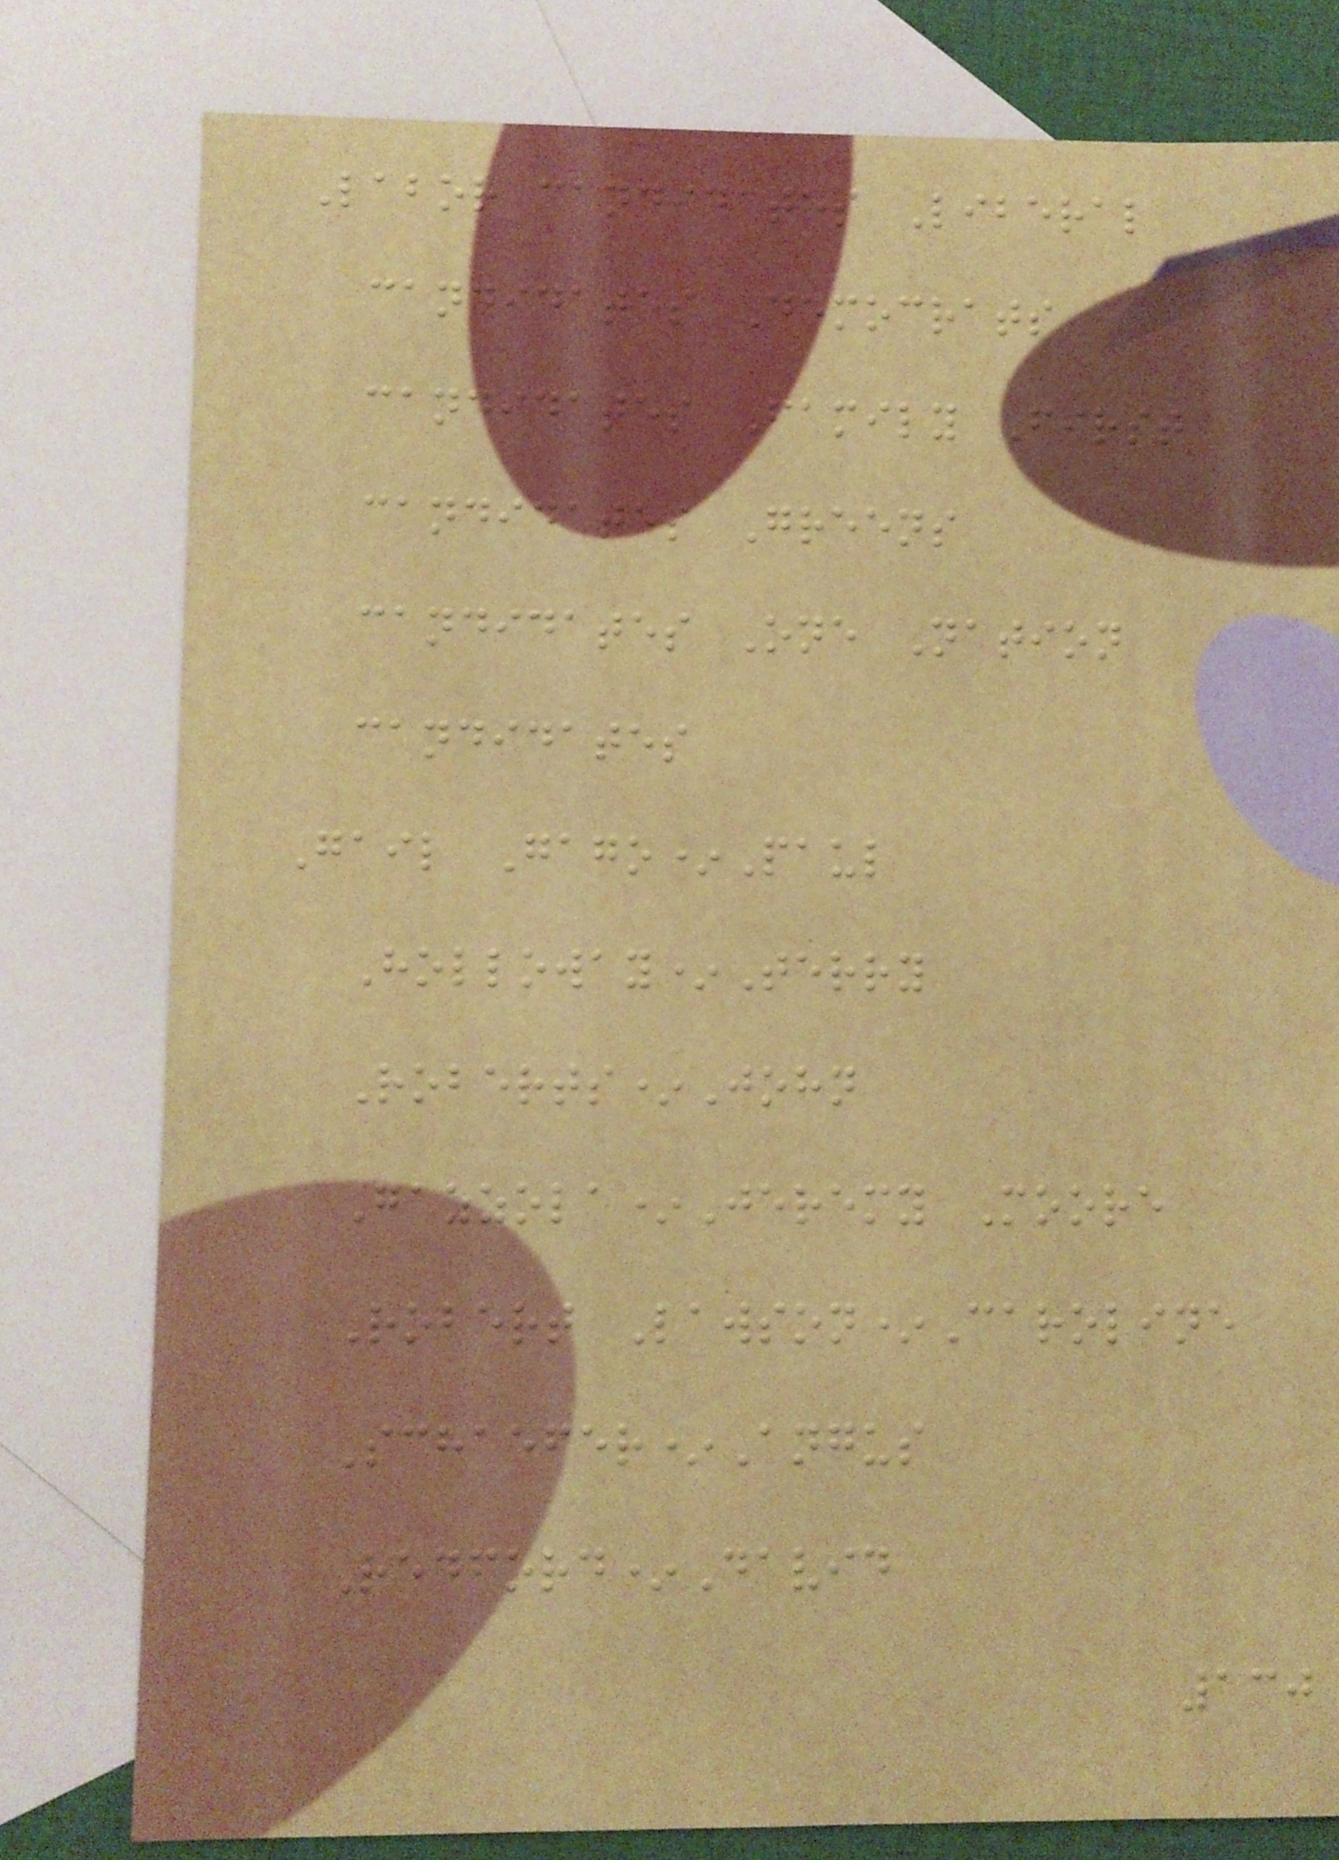Labor candidates Liberal
candidates Democrats
candidates Family First
candidates Greens
candidates One Nation
candidates
Gail Gago*Paul
Holloway*Terry
Roberts*John
Gazzola*Jeremy Moore
Robert Lawson*Caroline
Schaefer*Angus
Redford*David
130
